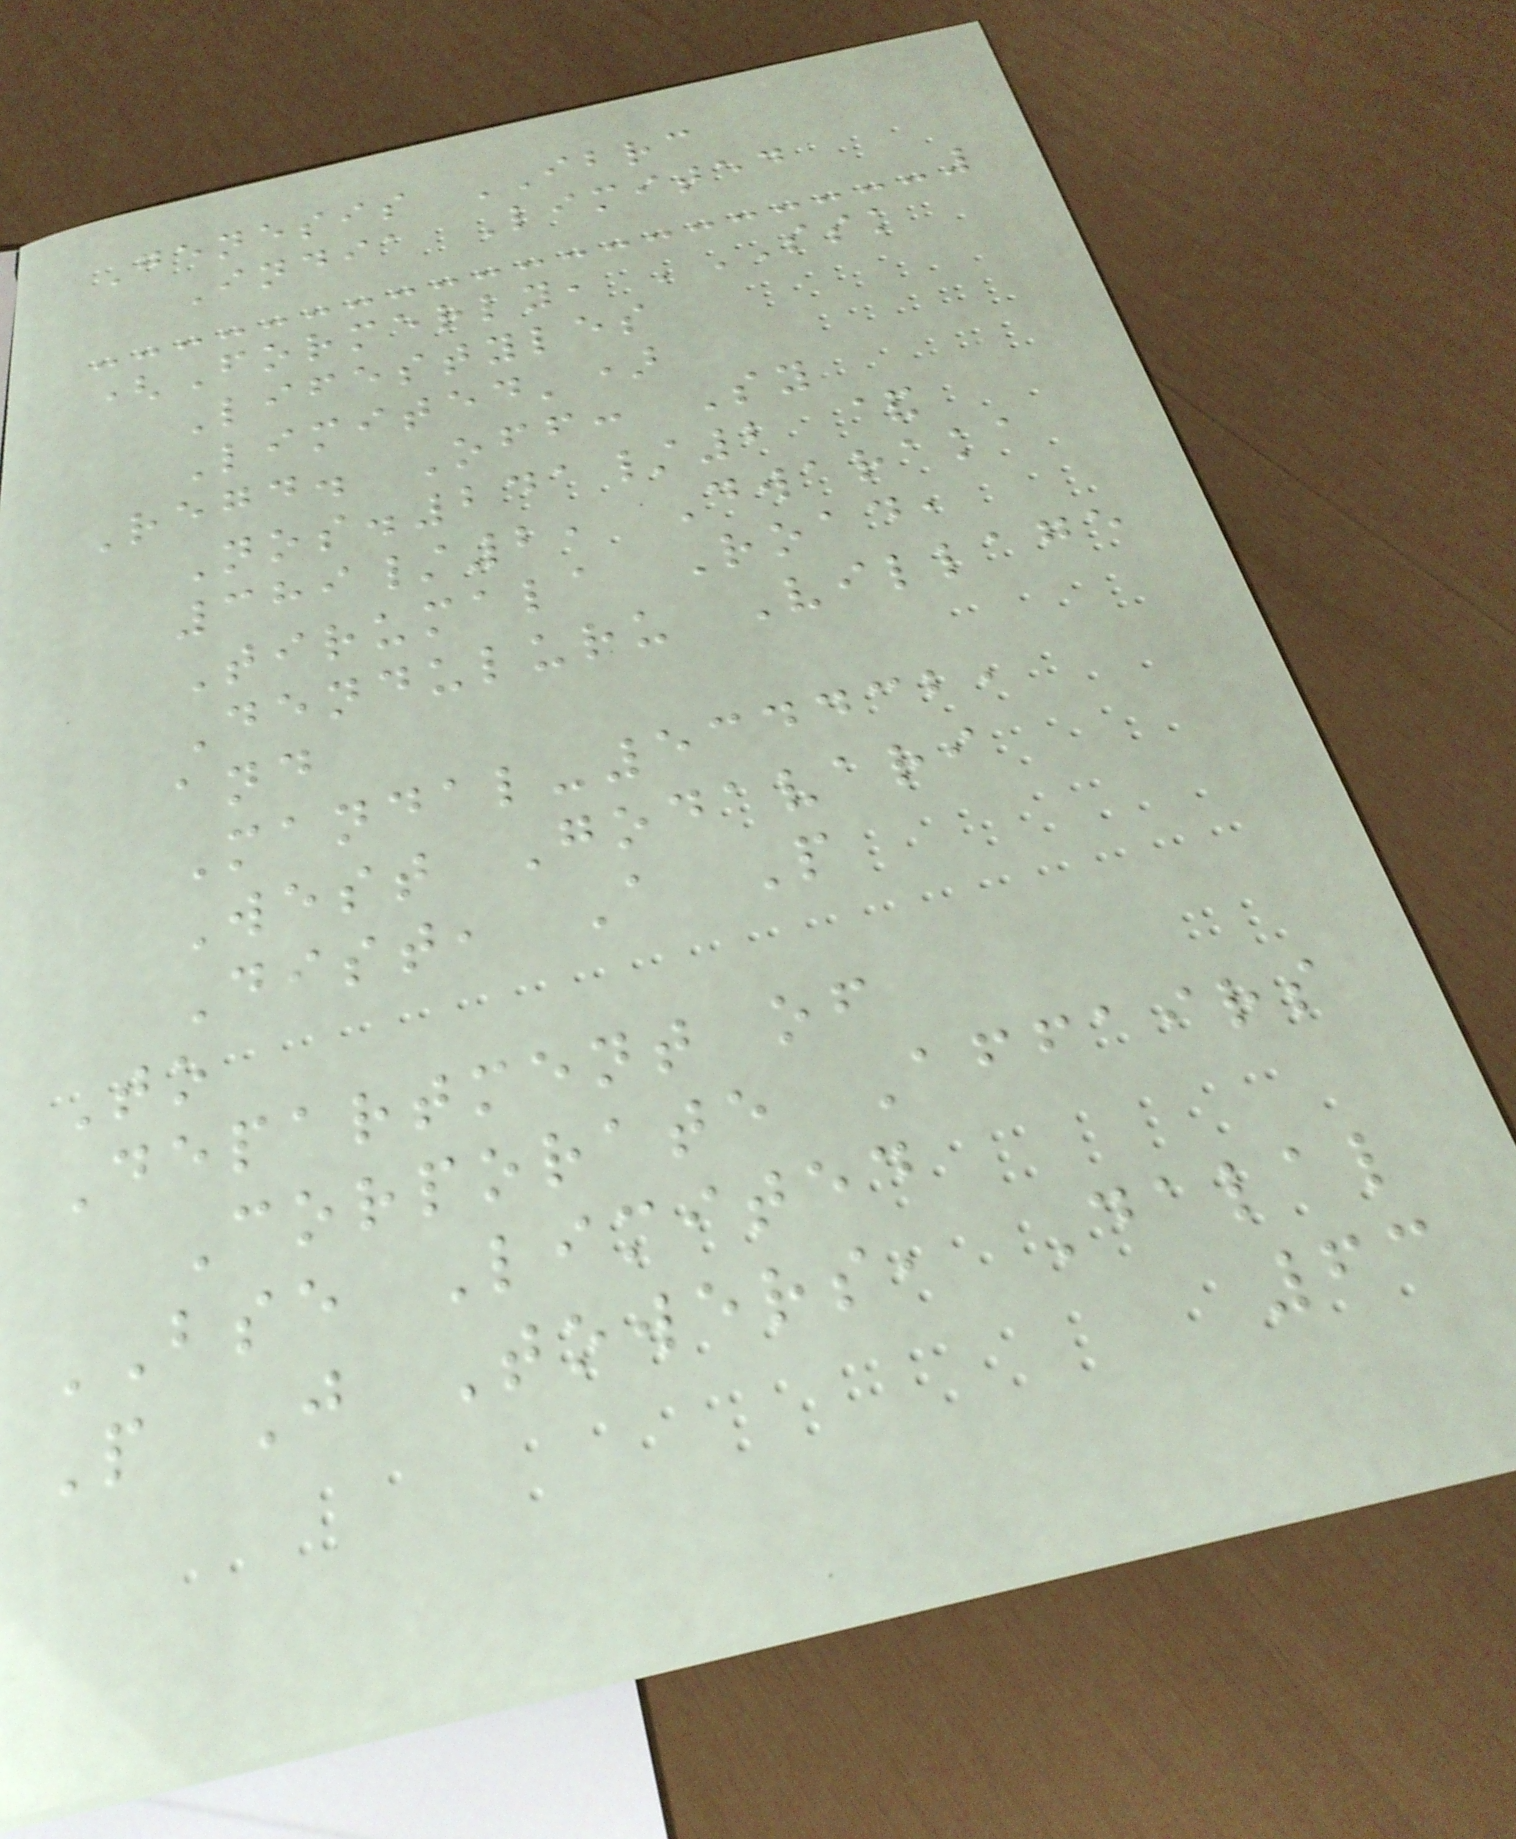Genesis IBRC
India Limited
(Formerly, 'SSK
Lifestyles
Limited')
Regd. Off: Sy
Nos.241/2 &
389/2, Dwaraka
Tirumala Road,
Denduluru Village
and
Mandal-534432,
West Godavari
Dist, A P
To
Department of
Corporate Affairs
BSE Limited
P J Towers, Dalal
63
